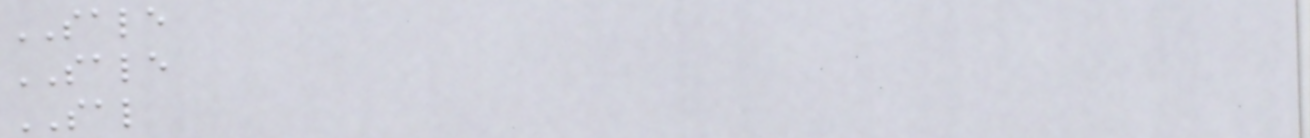SALE
SALE
SAL
